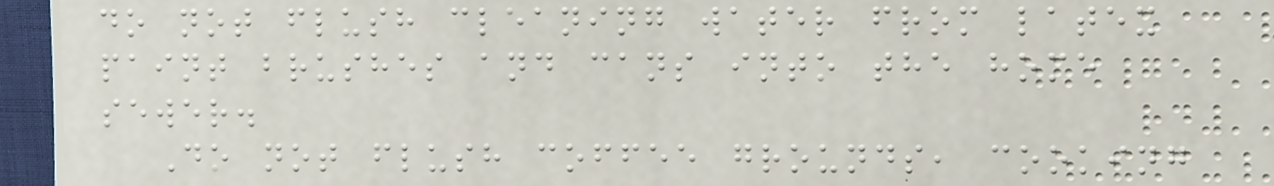do not flush cleaning water from latex
paint brushes and cans into the home
sewer.
Do not flush coffee grounds, cooking
